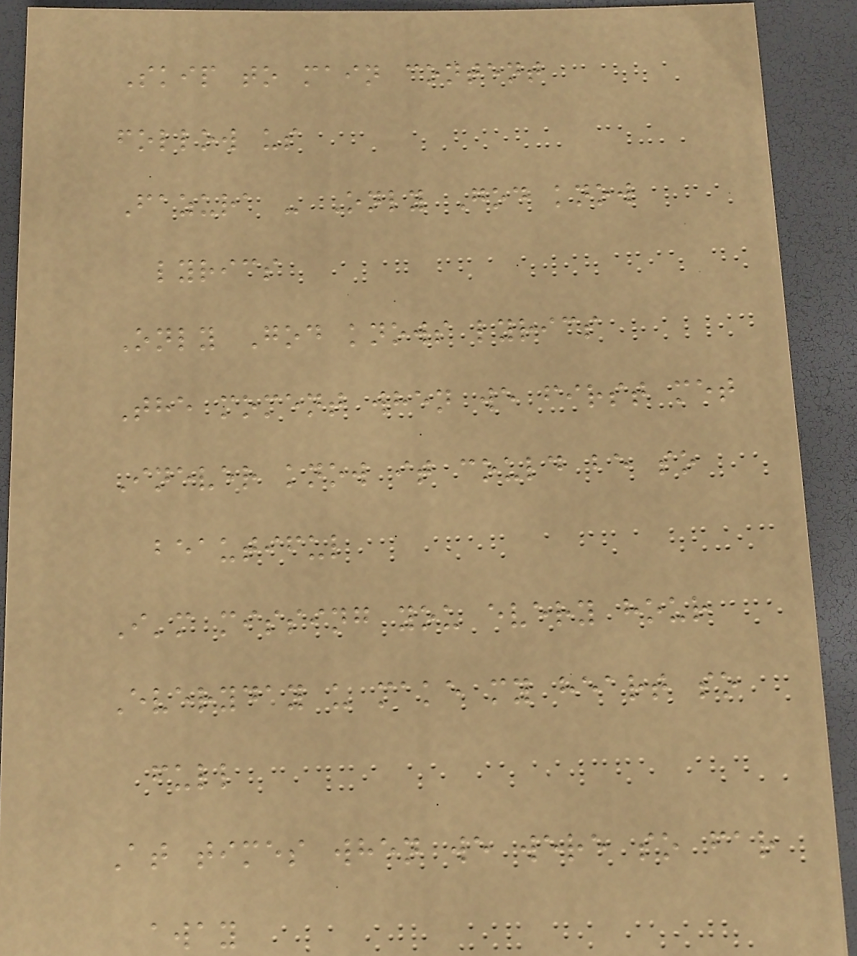Skip to main content
follow us
Fazura - Only God know
lyrics
Only God knows lyrics
The moment when we first met
Inever know it could be so
beautiful
I'm missing you every hour
Everyday u make my heart so
full
At times when we were so far
away
